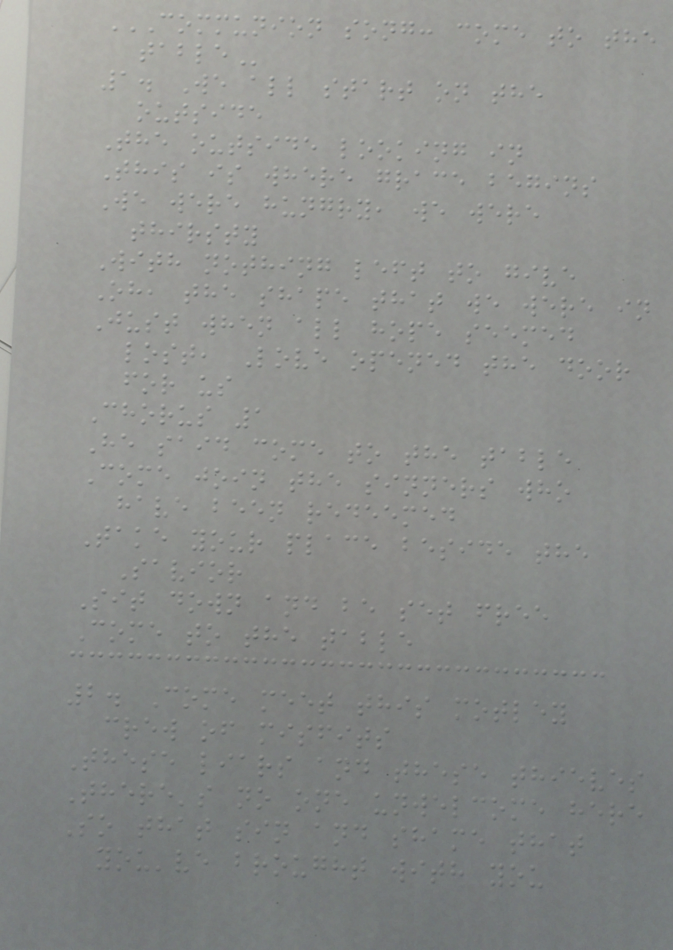COMMUNION SONG: COME TO THE
TABLE
1. We all start on the
outside
The outside looking in
This is where grace begins
We were hungry, we were
thirsty
With nothing left to give
Oh, the shape that we were in
Just when all hope seemed
lost, Love opened the door
for us
Chorus 1
He said come to the table
Come join the sinners who
have been redeemed
Take your place beside the
Savior
Sit down and be set free
Come to the table
2. Come meet this motley
crew of misfits
These liars and these thieves
There's no one unwelcome here
So that sin and shame that
you've brought with you
